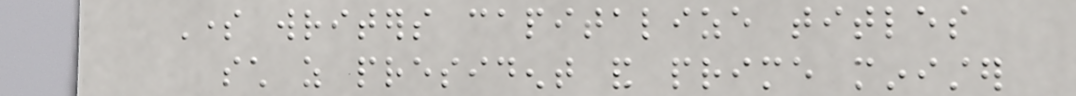Some writers capitalize titles
such as president and prime minister
